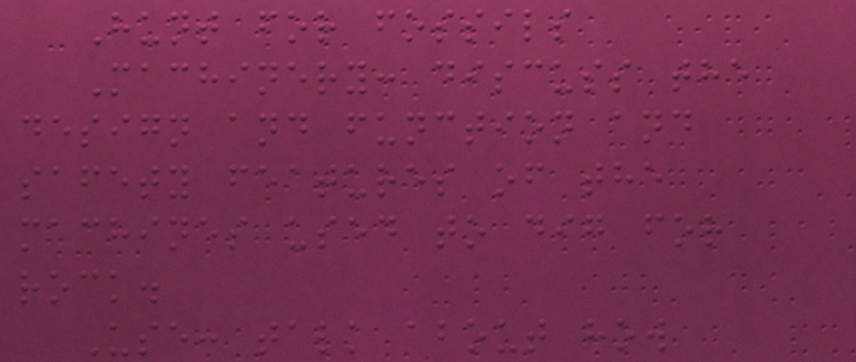Hunt for fossils
Machinery: discuss the
design and function and
safety features of the
machines used to dig for
rock.
Use: talk about how
